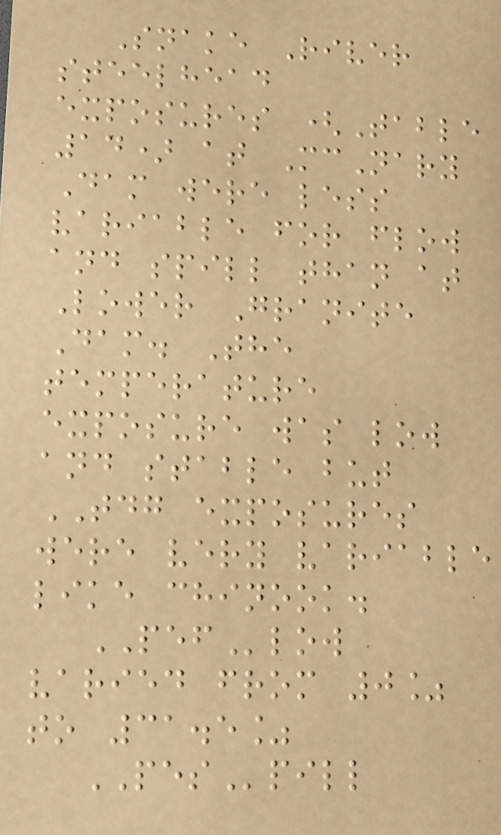Snake River
steelhead
exposures (Table
14) at McNary
Dam were less
variable for flow
and spill than at
Lower Granite
Dam. The
temperature
exposure was low
and stable but
TDG exposures
were very variable
like chinook.
PEFlow
varied from 0%
to 31.5%
PESpill
